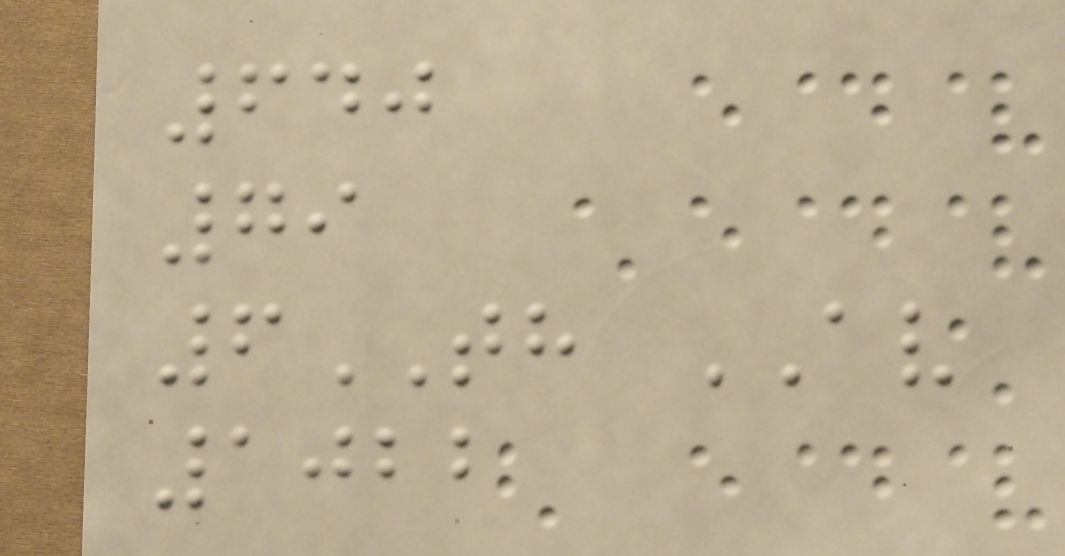640
79
6TH AV
1022
